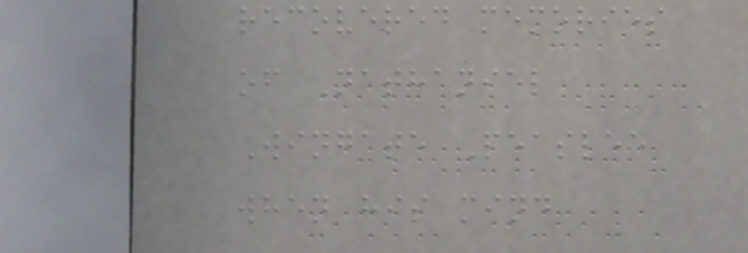recovered memories
of Nathaniel
Wingate Peaslee
when his mind
